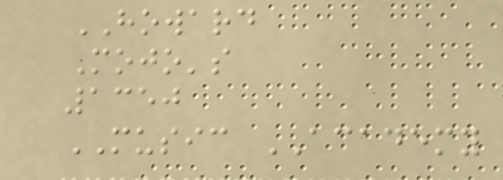HOWARD
Mojo's
1350
MUSIC ACADEMY
